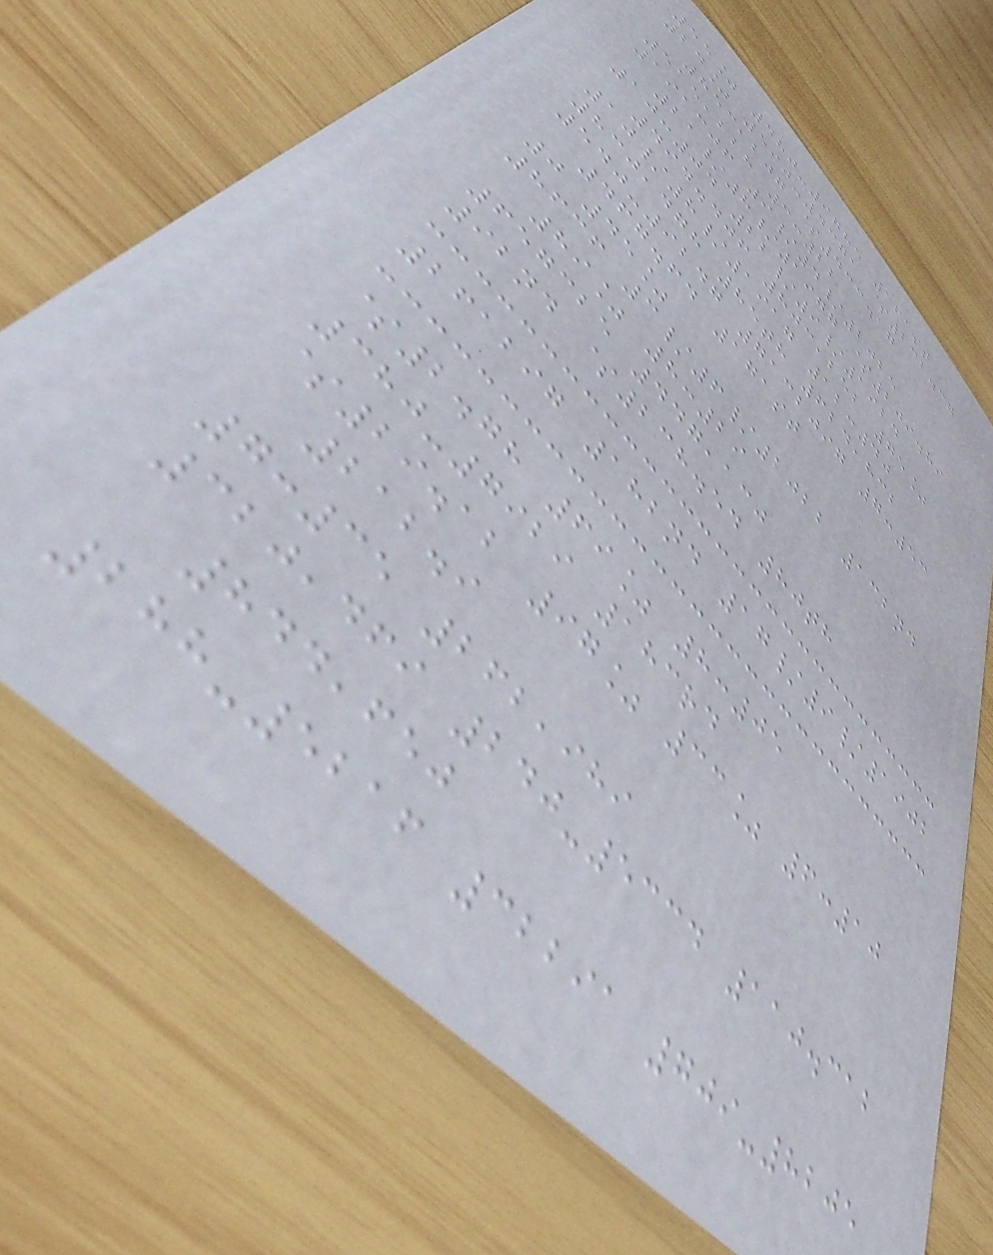55% 480-9785 161st
24% 590-4371 $232.37
853,207 $433.17
515,228 3:22
191306 9/4/2025
21/8/1977 $209.89
10:04 22/9/1924
494.406 803,252 75%
10/8/1917 12:40
830,478 85th 624,832
540-9247 7132097 7:53
467.64 171st
0 45%
8636 3/6/2022 132nd
89% 8:29
657325 447,130
92nd $238.54 80th
261297 182nd 17/9/1902
$2.78 69% 8:05
380-7929 183rd
$29.12 97% 33% 6:10
212.9
7:35 262,989
320,469 240-5334 110.312
844,650
288-5216 32291 709-8205
